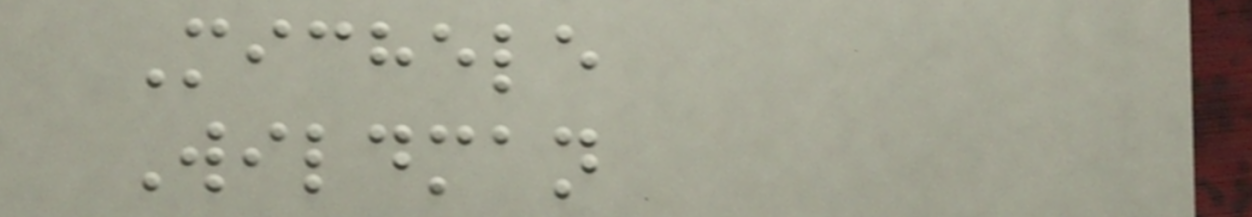Michele
Wildman
